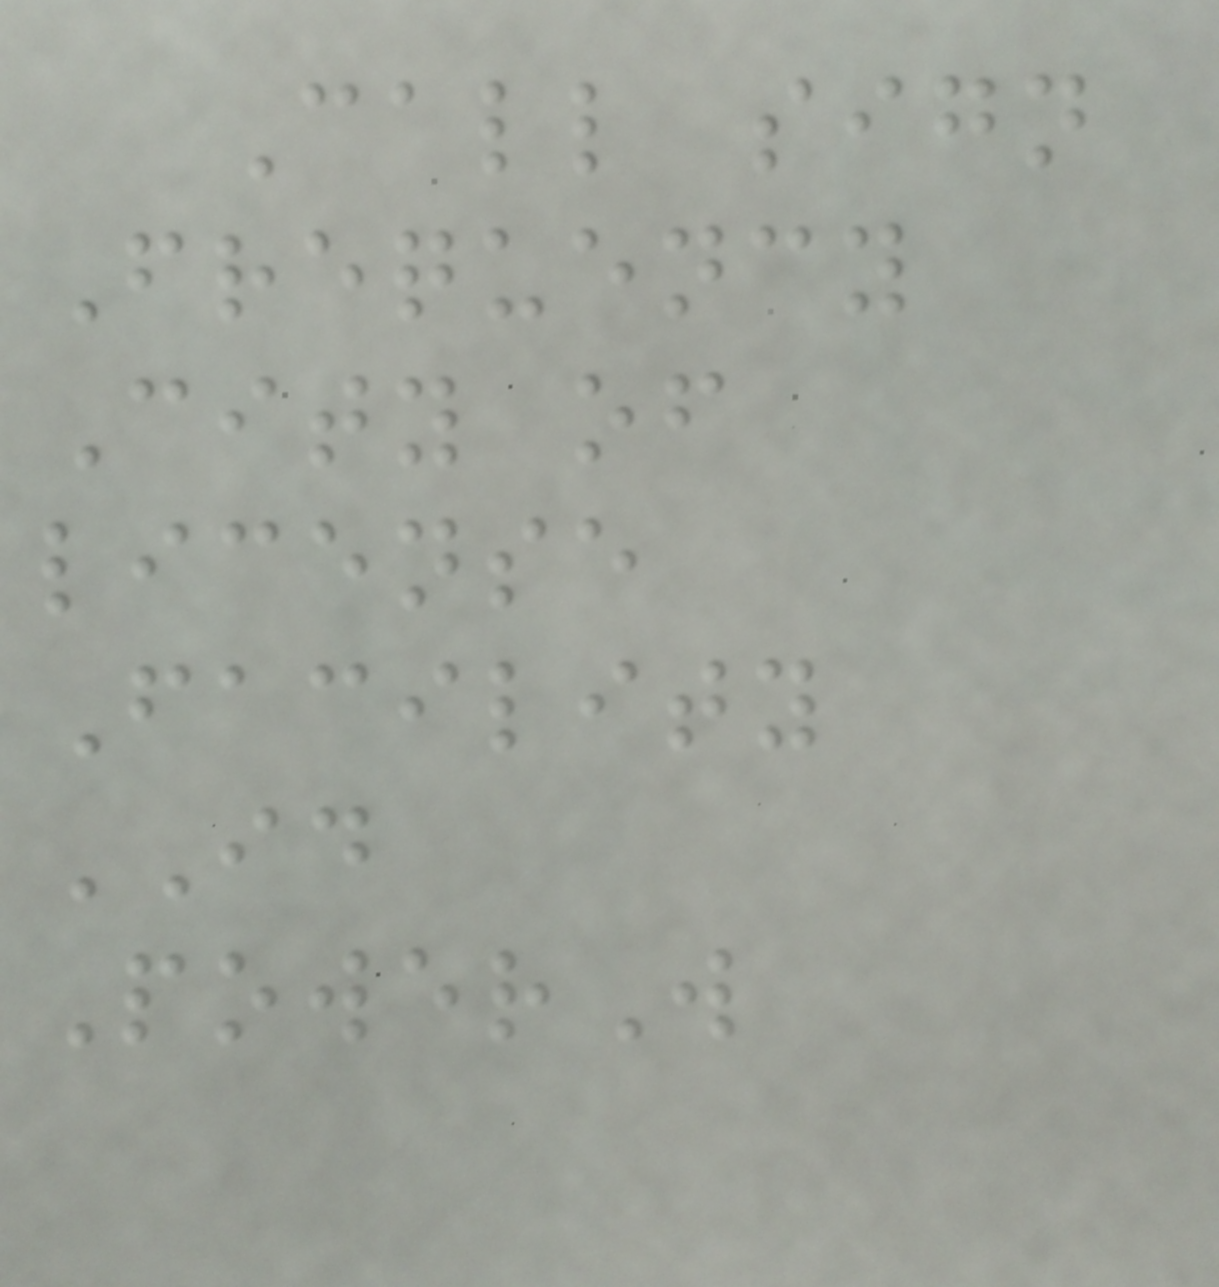Call sign
Frequency
City of
license
Facility
ID
PowerW
